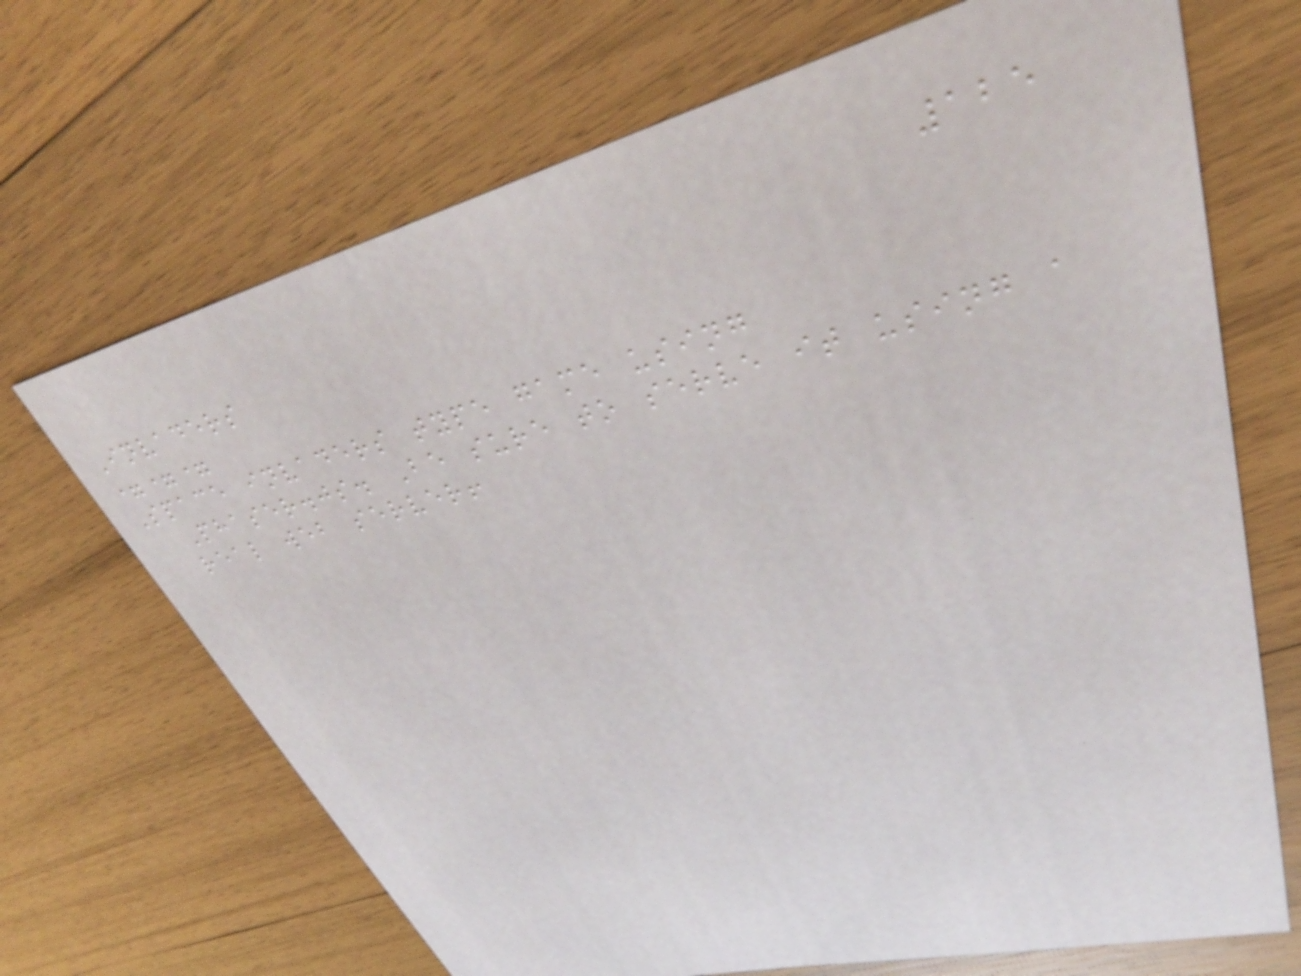125
Invaders
===
Space invaders type game using
Phaser.js. Be sure to serve it using a
real web server!
